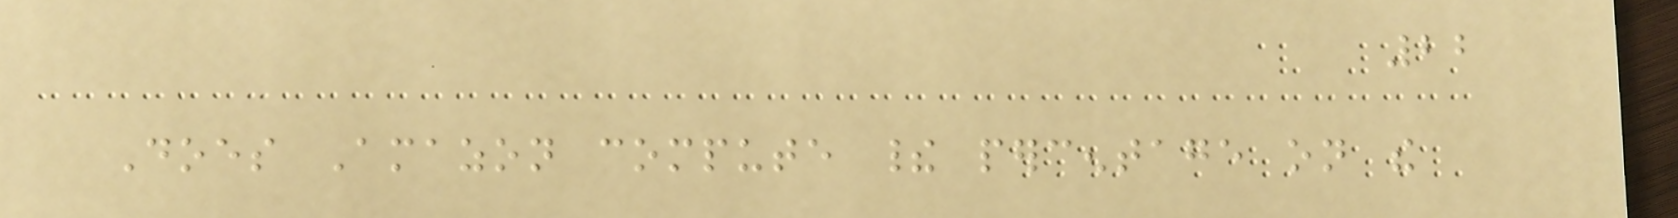22
Does Amazon compute their percentage on the
